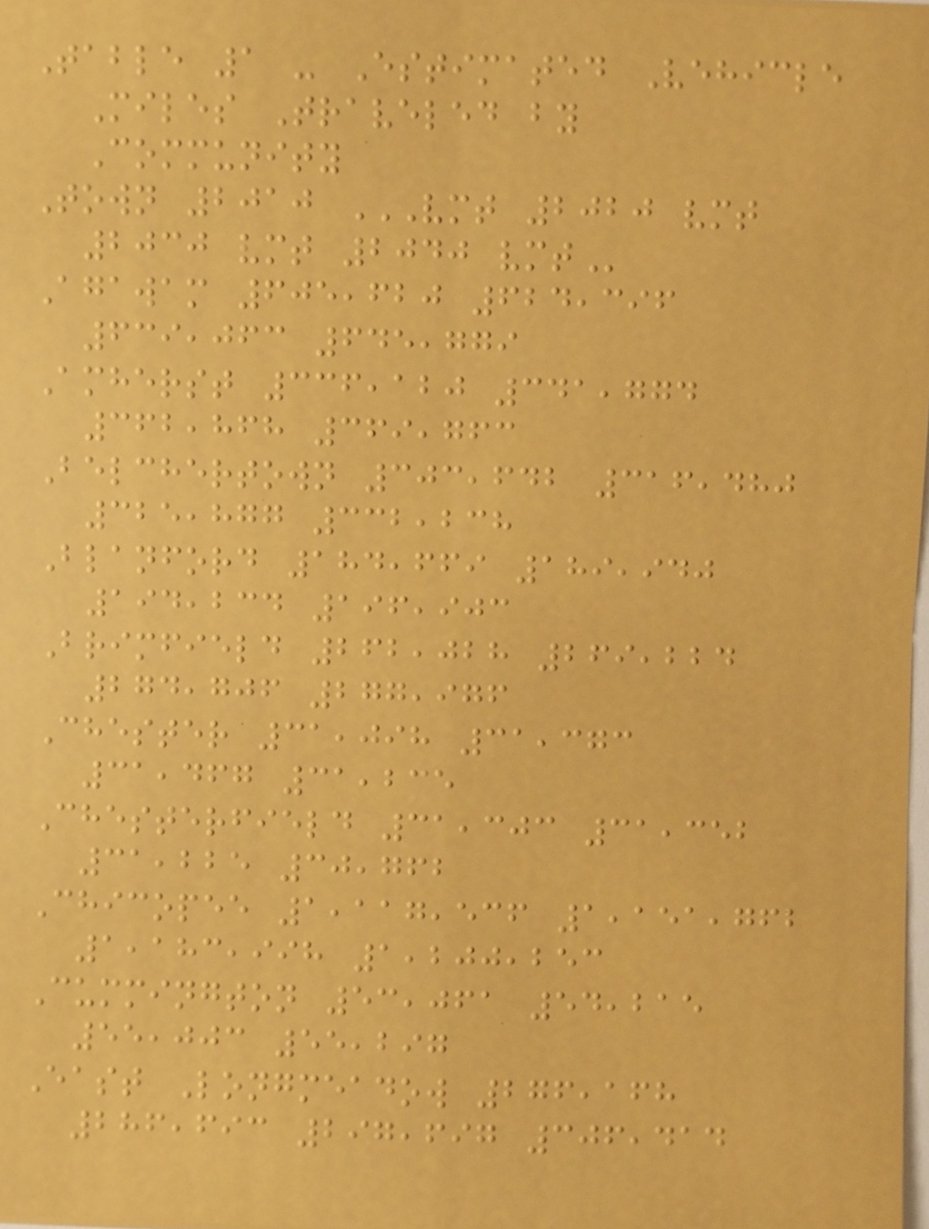Table 1 - Estimated Vehicle
Miles Traveled by
Community
Town 2010 VMT 2020 VMT
2030 VMT 2040 VMT
Agawam 605,620 624,396
639,063 645,779
Amherst 336,120 341,774
362,868 369,763
Belchertown 303,642 316,480
325,877 332,238
Blanford 184,669 189,940
194,234 196,903
Brimfield 262,028 269,224
274,706 277,976
Chester 31,098 31,373
31,467 31,235
Chesterfield 31,303 31,352
31,225 30,762
Chicopee 1,117,536 1,151,762
1,183,998 1,200,253
Cummington 53,061 54,215
55,003 55,297
East Longmeadow 276,168
286,693 297,697 306,414
